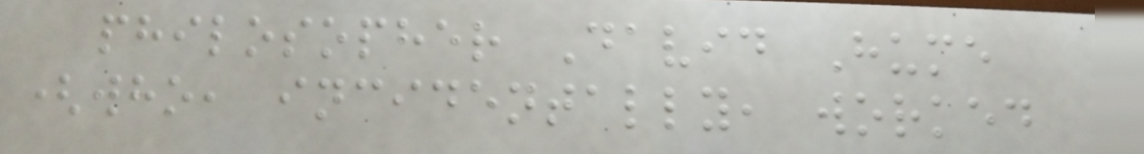philosopher David Hume
(who, incidentally, worked
